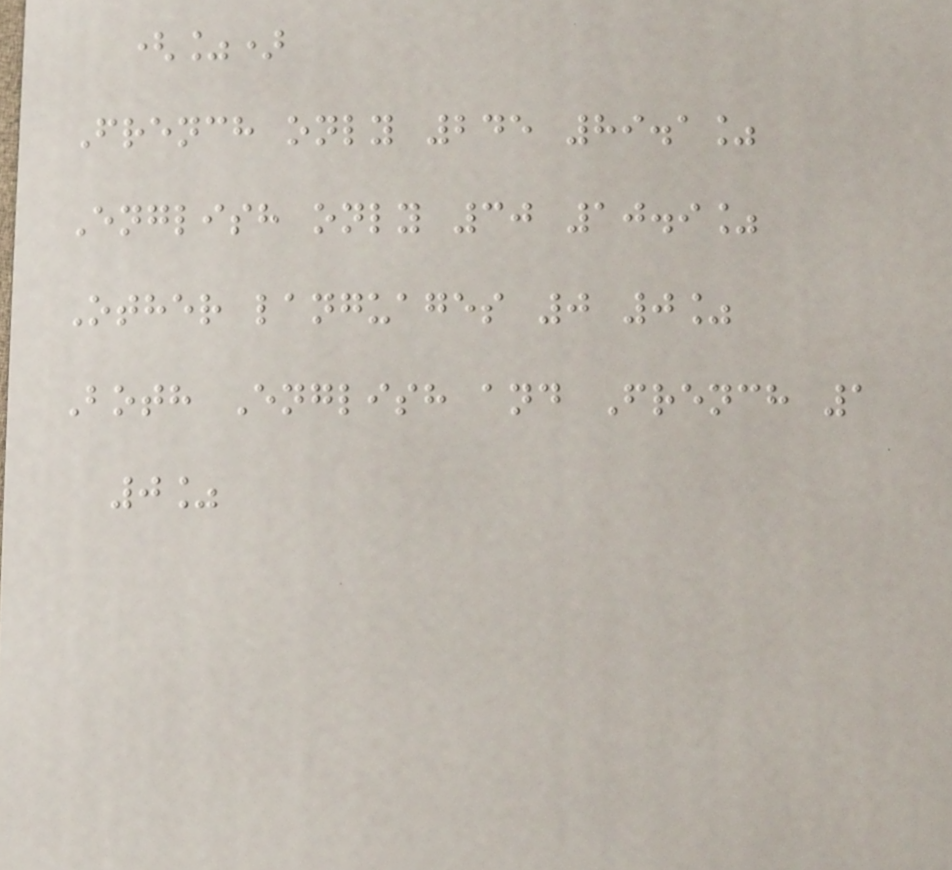(%)
French only 245 89.1%
English only 30 10.9%
Other languages 0 0%
Both English and French 1
0%
